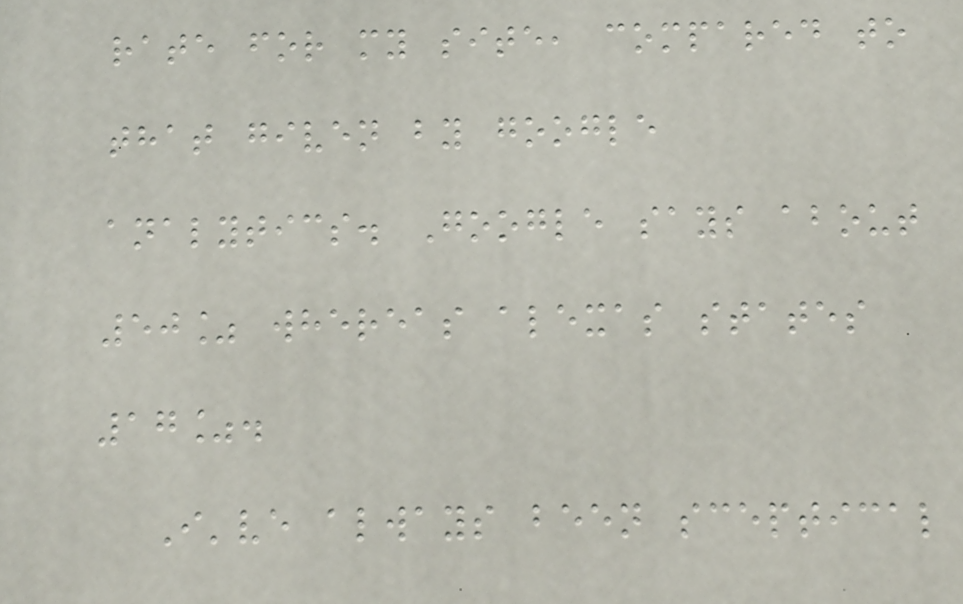rate for my site, compared to
that given by google
analytics. Google says about
50% whereas alexas states
17%.
I've always been sceptical
